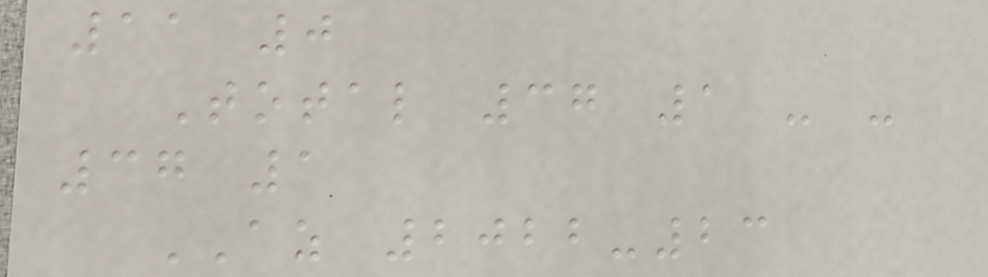11 0
Total 37 1 - -
37 1
AZ 2022-23
